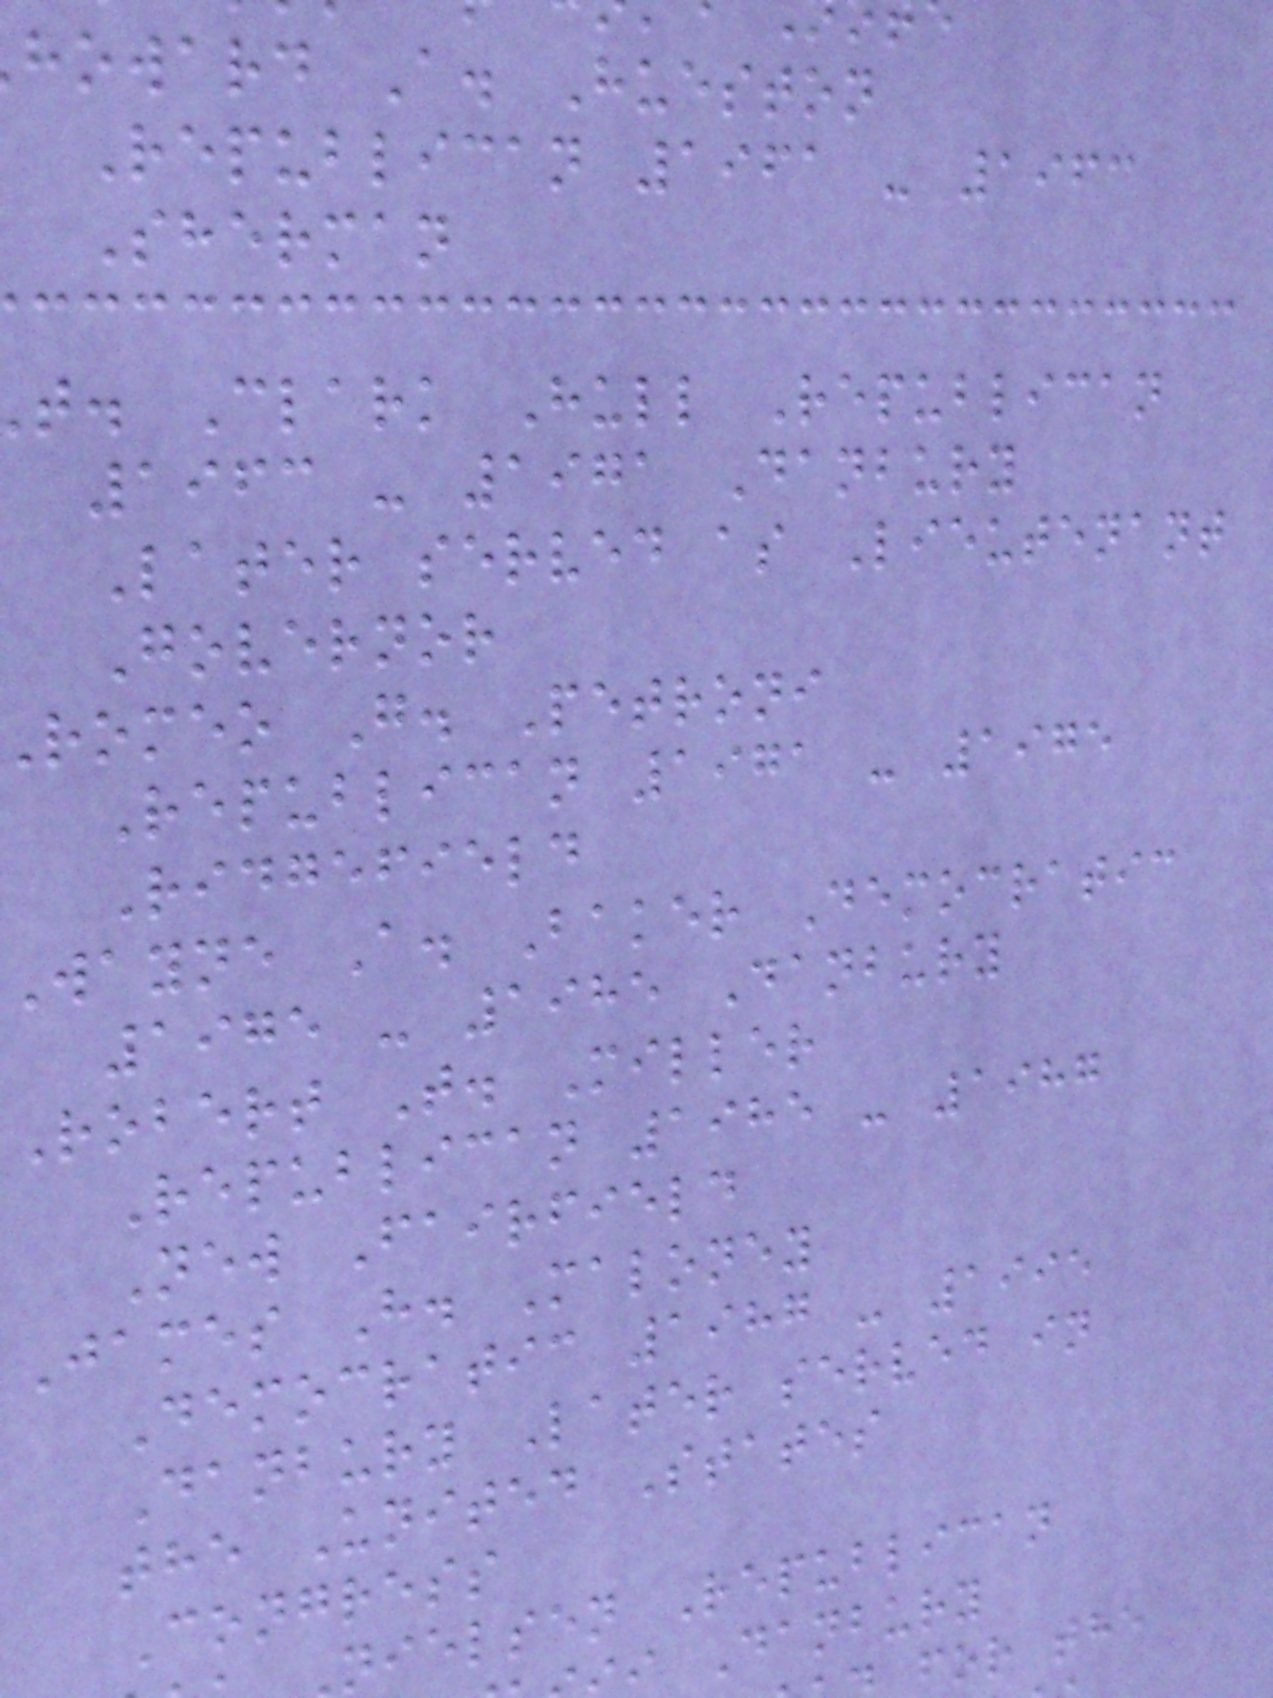howard A. Hueston
Republican 1961 - 1963
Sherman
t. Clark Hull Republican
1963 - 1971 Danbury
Later served as Lieutenant
Governor
romeo G. Petroni
Republican 1971 - 1975
Ridgefield
Wayne A. Baker Democratic
1975 - 1985 Danbury
Robert T. Miller
Republican 1985 - 1987
New Fairfield
James H. Maloney
Democratic 1987 - 1995
Danbury Later served in
the United States
Congress
nielsen Republican
i Danbury
for the
